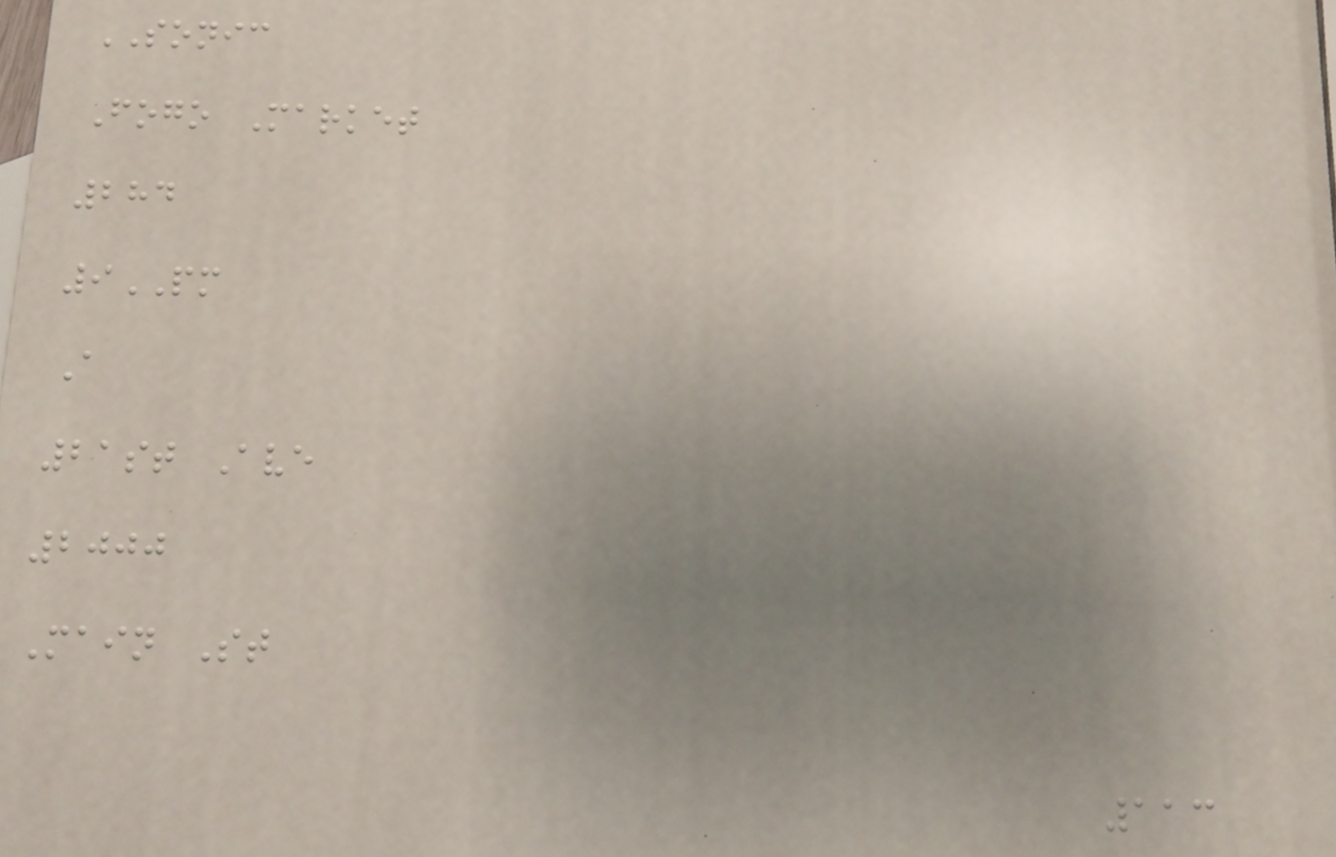SONIC
Fogo Market
284
9PM
A
21st Ave
2000
Main St
113
